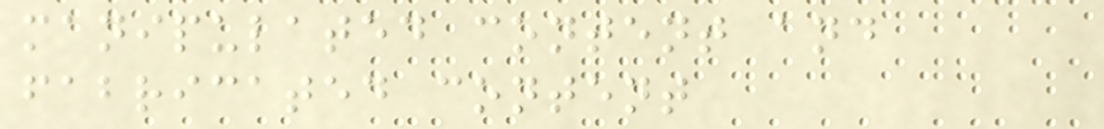manipulated content and
fabricated content
